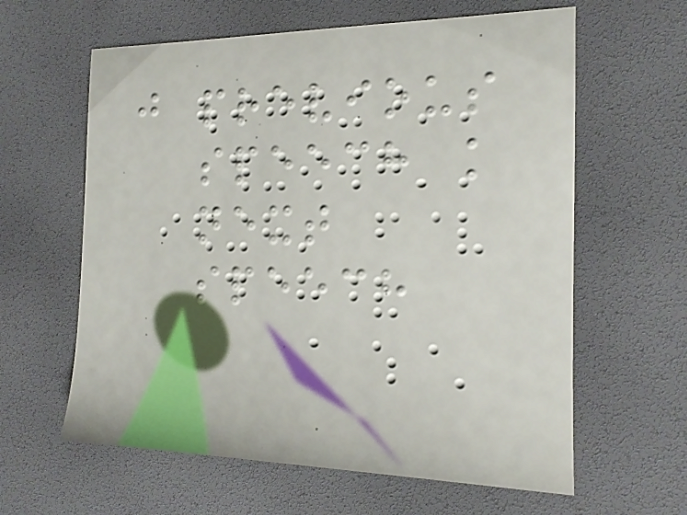j previous
speech k
next
speech
